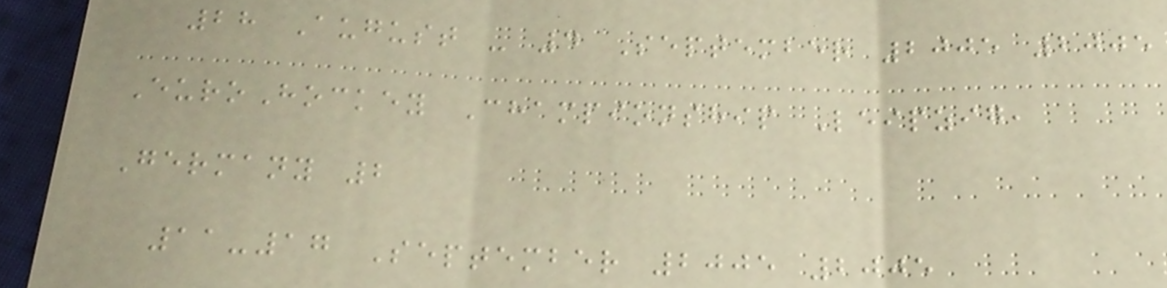28 August - 4 September 2005 2005
EuroHockey Championship Leipzig,
Germany 2
11-17 September 2005 2005
